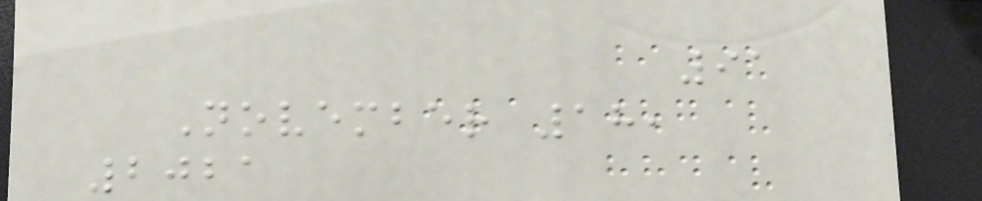91
November 18,
2021
